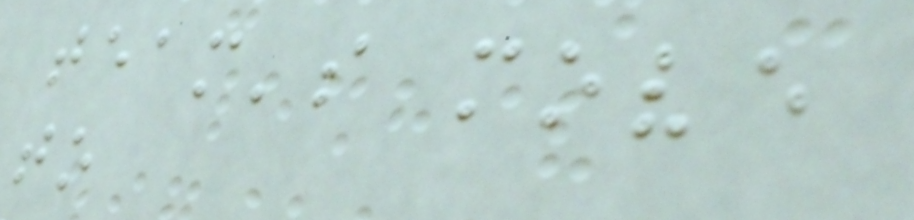team's move
to
